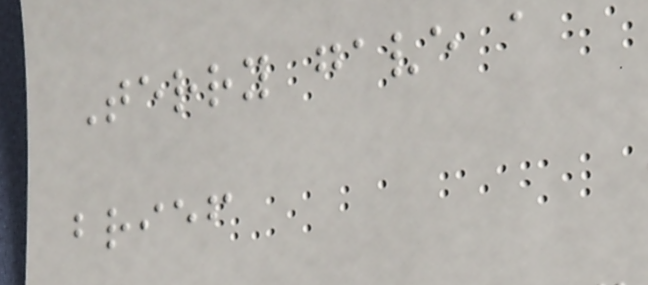Terry gave a
brief
